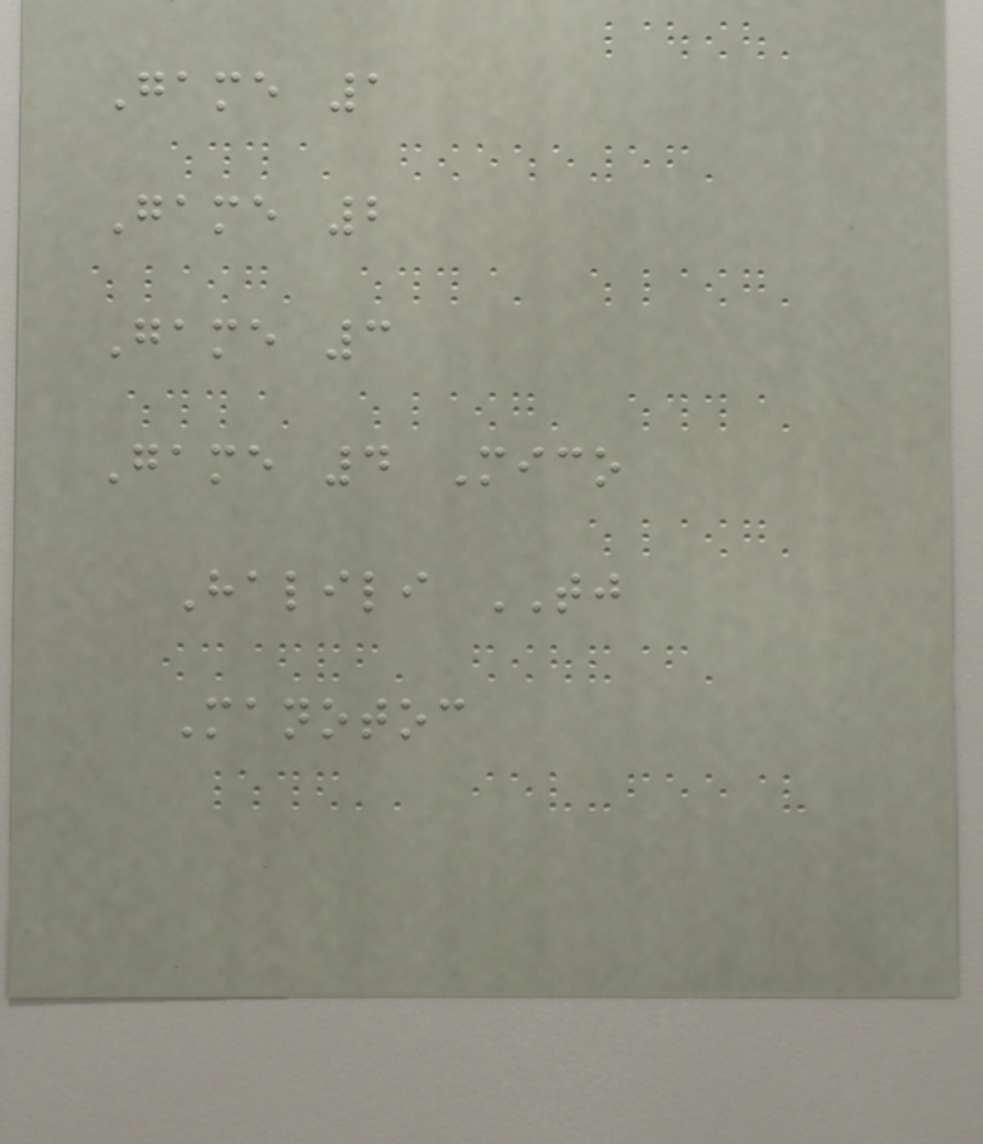Game 1
Game 2
Game 3
Game 4 Mico
Halili TJ
Manotoc
